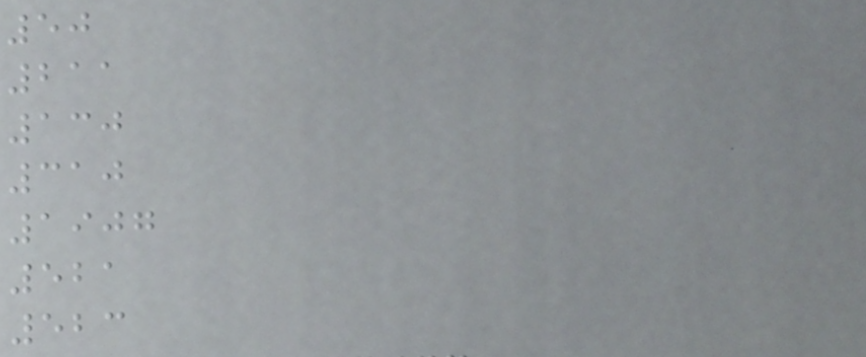50
211
130
310
1907
521
523
